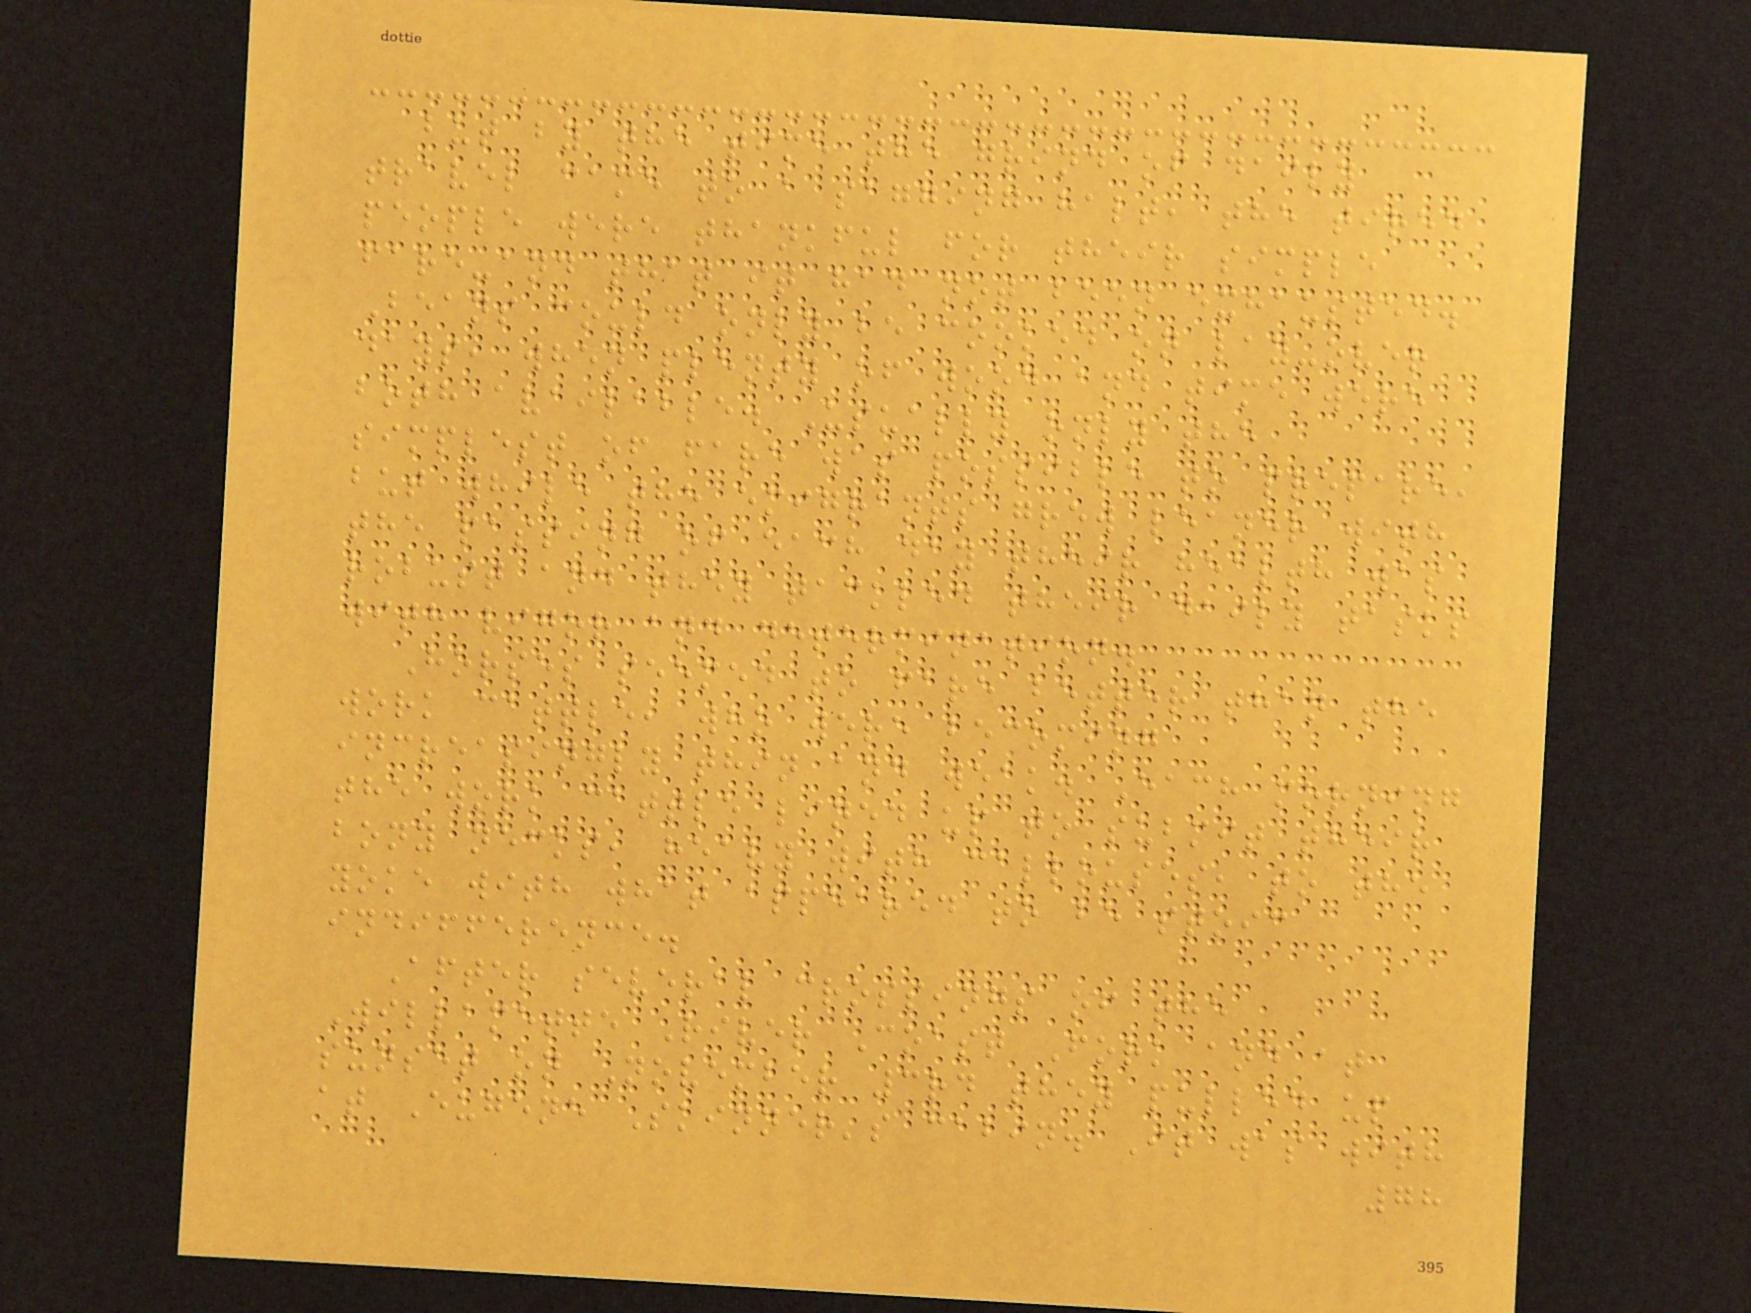but by the time the grind of daily
travel came to a sagging halt, the tired
people were thankful for their simple
fare-and that it had not been exhausted.
Beans could only be cooked on lay-over
days, when plenty of wood and time were
both available. Usually only the
simplest of fare was possible to prepare,
but while the emigrants grew leaner with
the passing of each day their health was
robust and they tackled their daily tasks
with vigor and determination.
Horses seemed to fare better than the
work cattle, who were becoming
increasingly thin and weak. Each morning
the work cattle lined up to submit their
bony necks, heavy with callouses, to the
yoke with what appeared to be stoic
indifference.
After several crossings of the
Willamette River Coast Fork and at
sunset on November 3rd they pulled up
at Eugene Skinner's cabin. It was with
78
